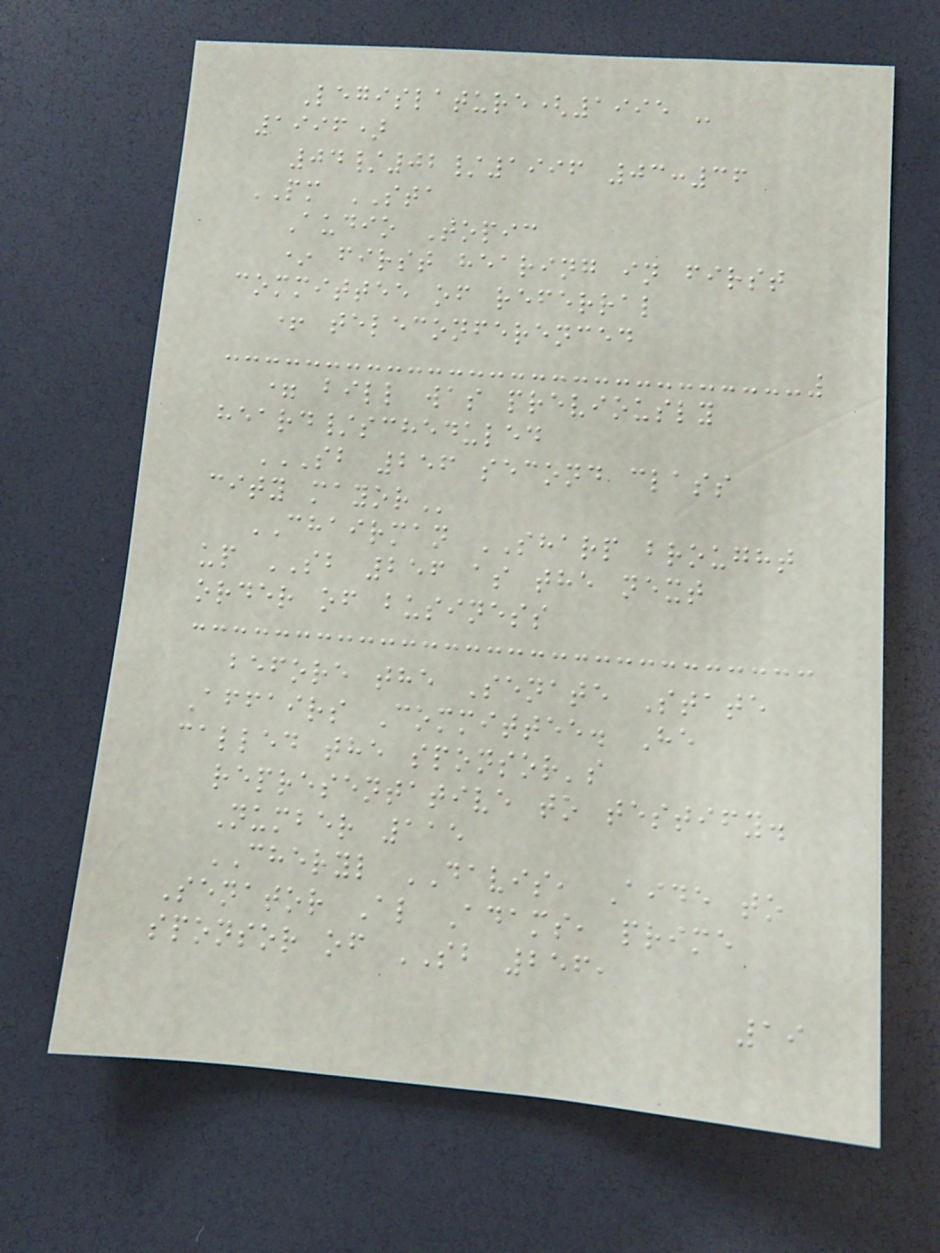Legislature(1995 -
1996)
04/02/1996 03:36
PM STA
Audio Topic
* first hearing in first
committee of referral
+ teleconferenced
= bill was previously
heard/scheduled
SB 256 SECOND CLASS
CITY MAYOR
CHAIRMAN SHARP brought
up SB 256 as the next
order of business
before the Senate State
Affairs Committee. He
called the sponsor's
representative to testify.
Number 115
CHERYL DAVIS, Aide to
Senator Al Adams, prime
sponsor of SB 256,
19
